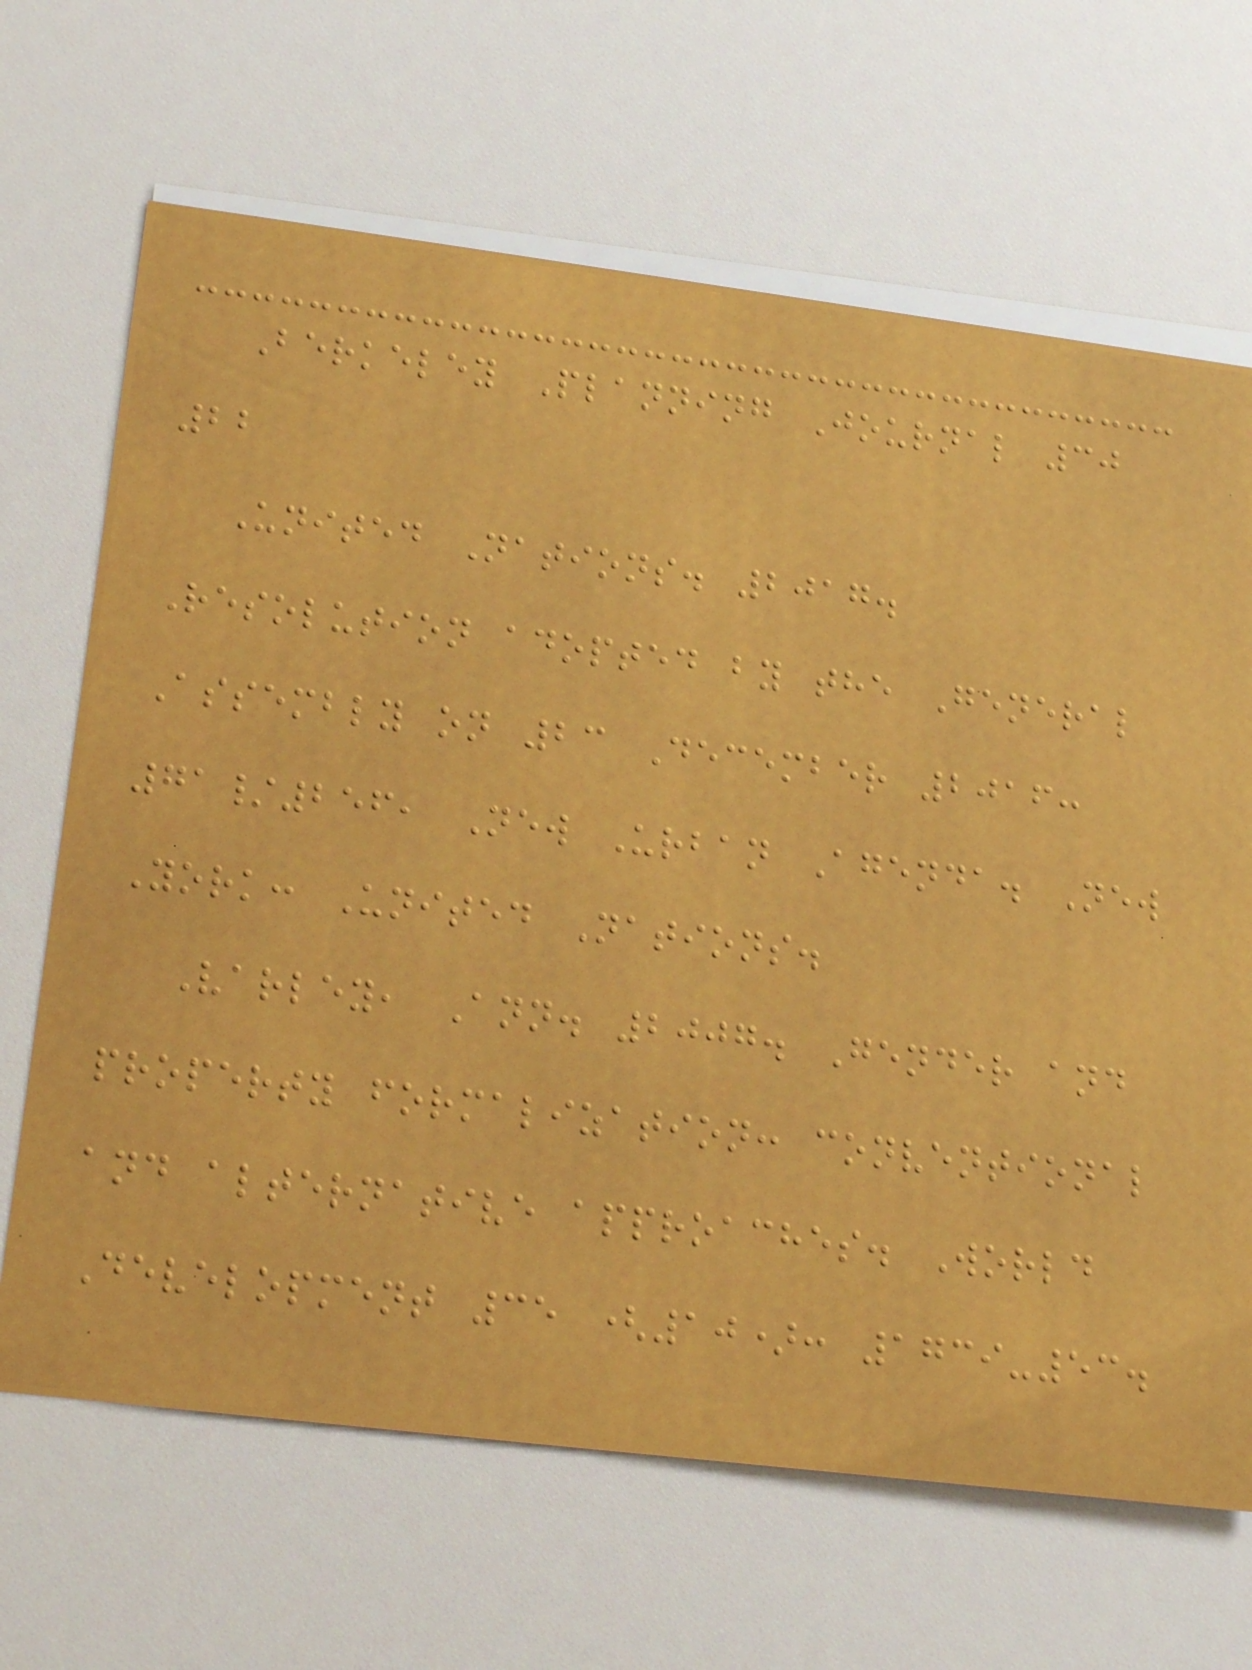Berkeley Planning Journal 30
22
United Nations. 2017.
Resolution adopted by the General
Assembly on 23 December 2016:
71/256, New Urban Agenda. New
York: United Nations.
Varley, Ann. 2007. Gender and
property formalization: conventional
and alternative approaches. World
Development 35 (10): 1739-53.
